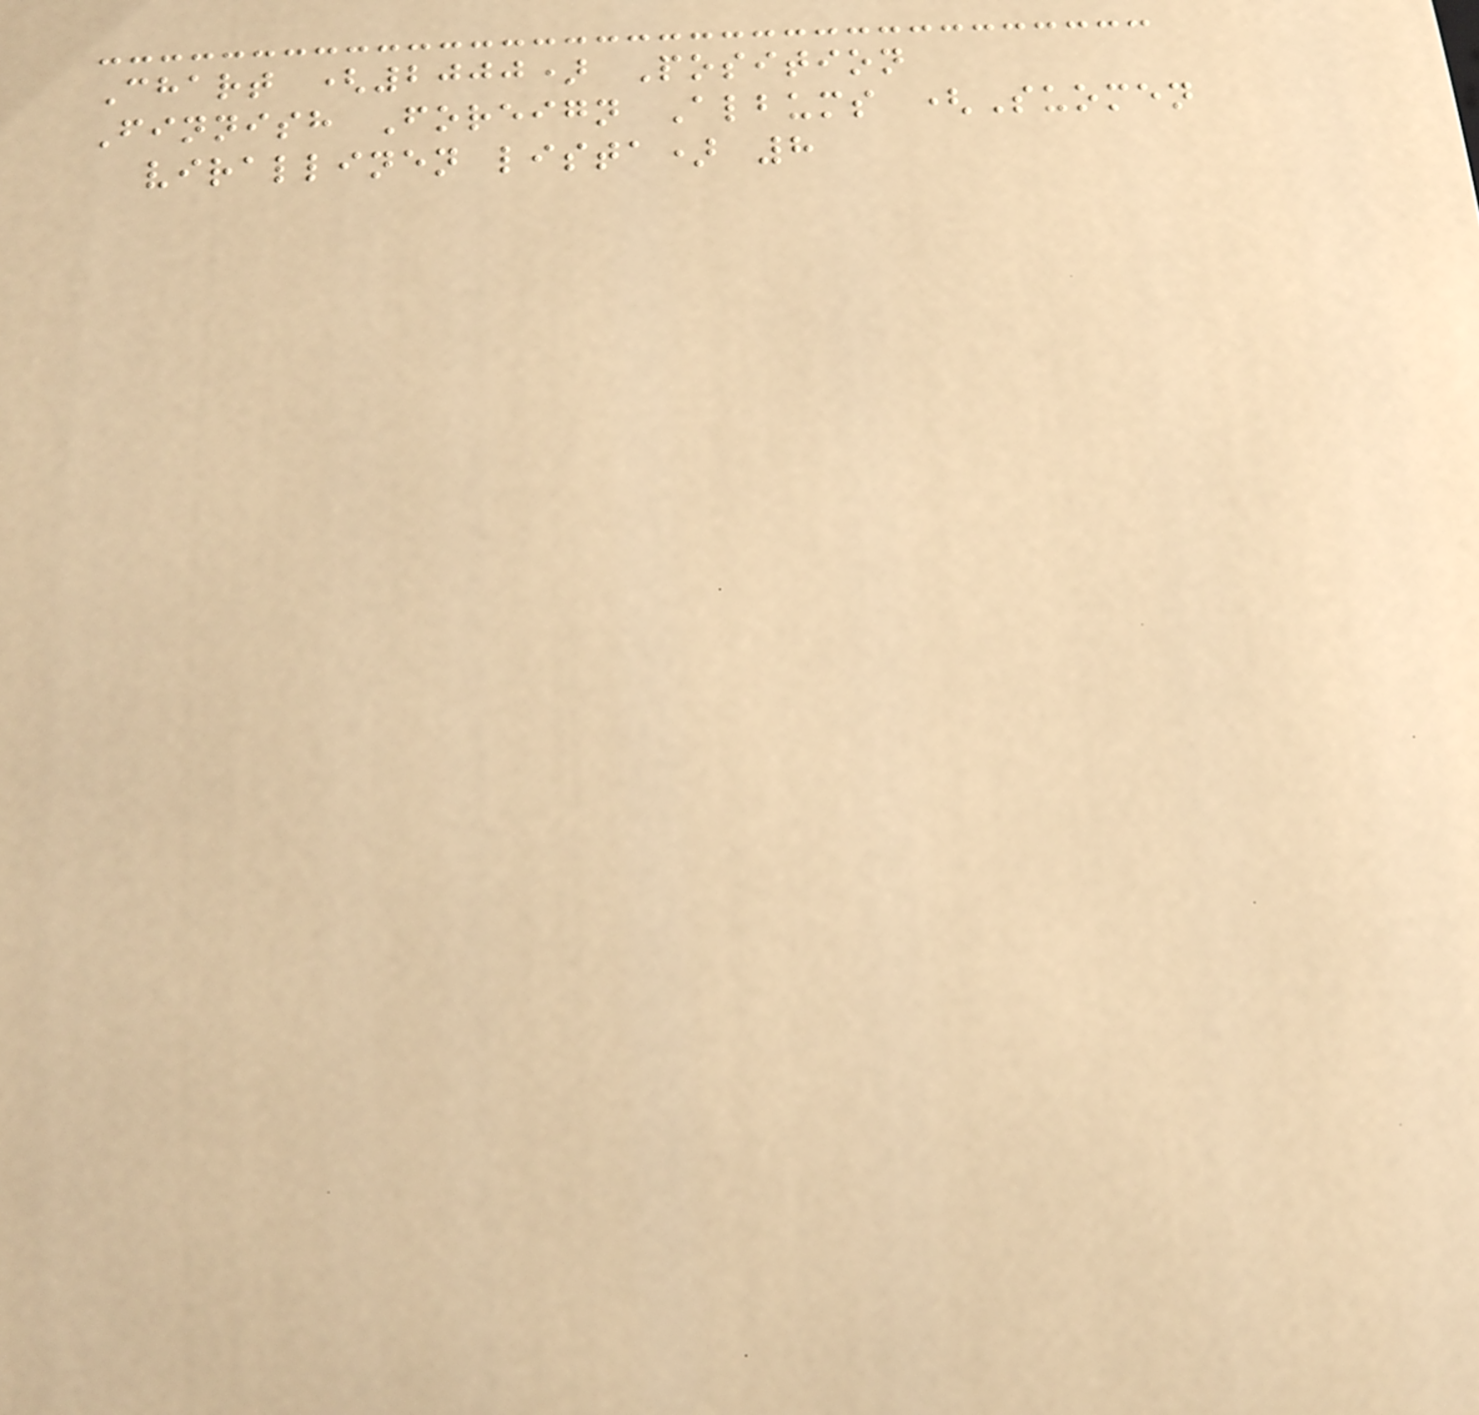Chart (2000) Position
Finnish Foreign Albums (Suomen
virallinen lista) 8
